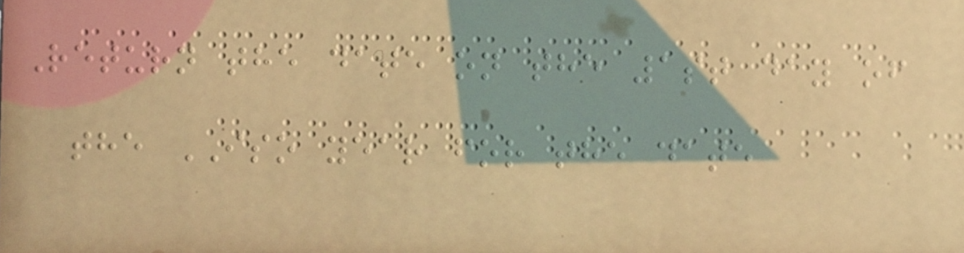Return the date on the 1st day of
the ISO year for the date
